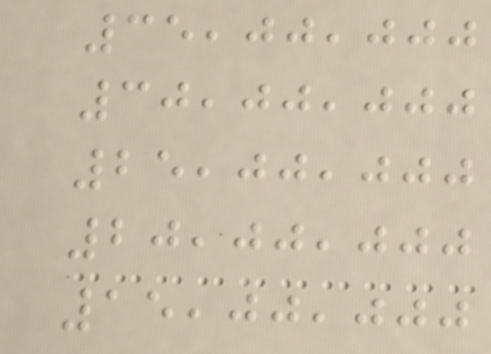35,00,000
30,00,000
25,00,000
20,00,000
15,00,000
